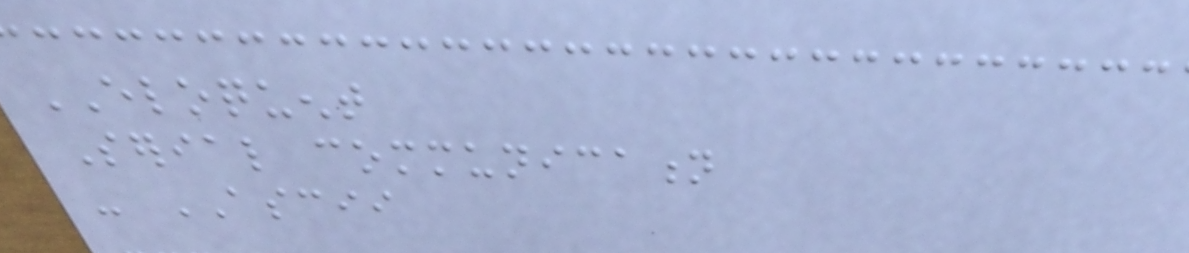ELOQUENT
Serial communication
- ASCII
